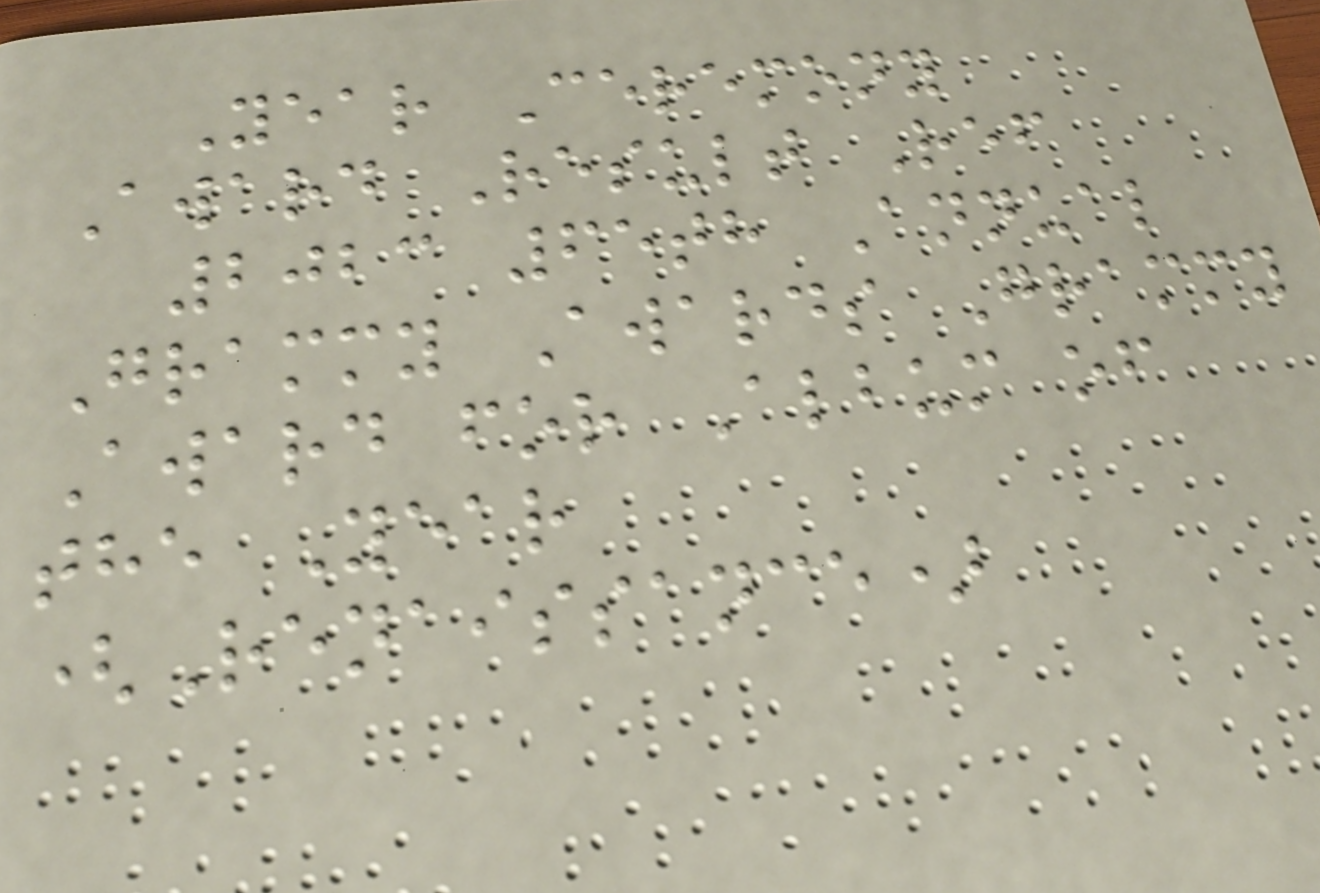Year Ceremony
Award Result Ref
2023 65th Annual
Grammy Awards Grammy
Award for Album of
the Year
(Renaissance)
